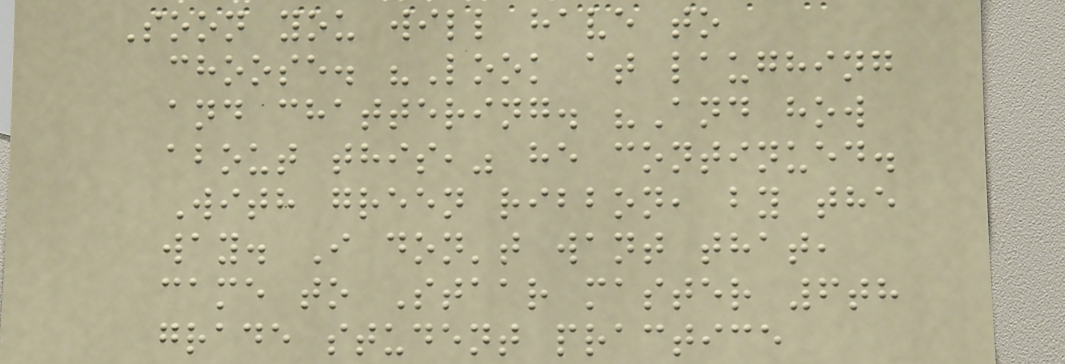Soon you will have to
choose. "Look at laughing
and chattering. "And how
about this," he continued.
With green ribbon, by the
way. I don't want that,
came to Staar master 6th
grade student practice
